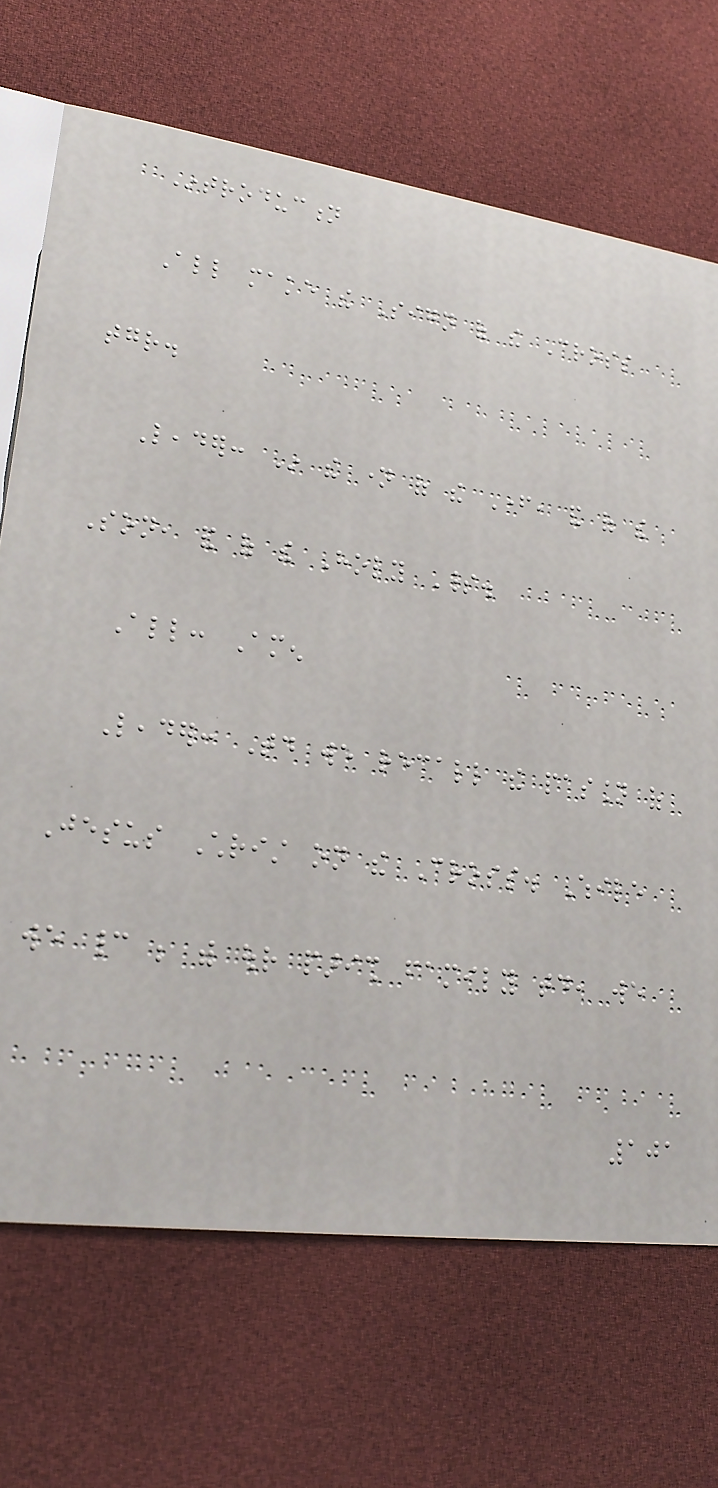Introduction
All make the Sign of the Cross
together.
Leader: In the name of the Father, and of the
Son, and of the Holy Spirit.
All: Amen
Leader: Today we recall the passion of
Jesus Christ on the Cross. While
we cannot be with our parish family today, we
101
